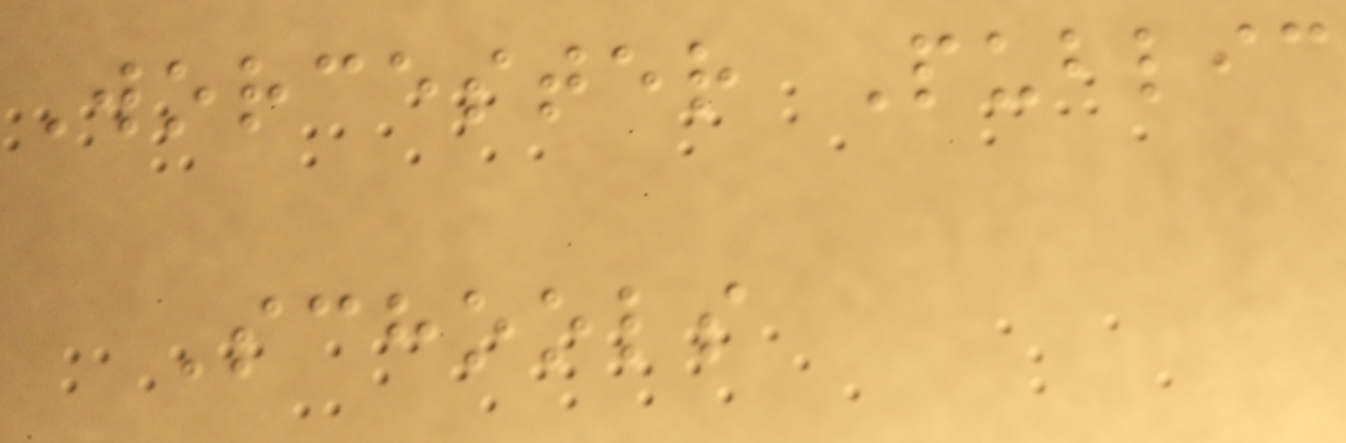Worcester Public
Schools
